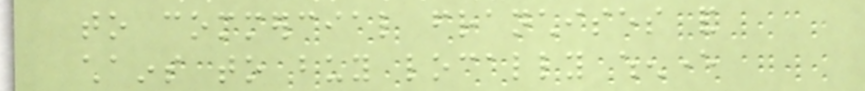to commercial franchises and
chains to buy locally whenever
